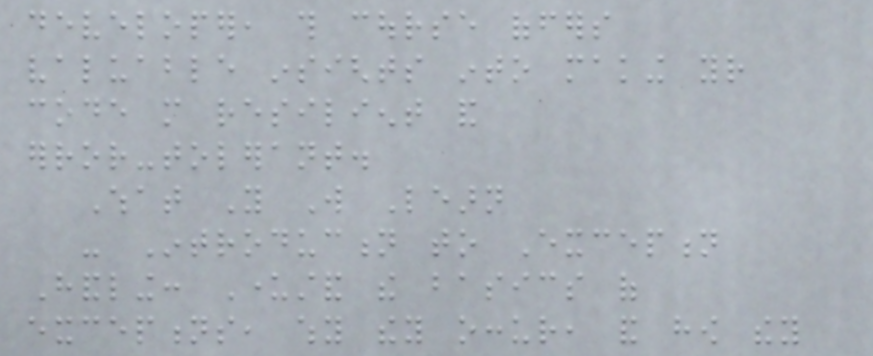developer, this course offers
valuable insights into making your
code more resilient and
error-tolerant.
What You Will Learn
- Introduction to Exception
Handling: Understand the basics of
exceptions, why they occur, and how they
